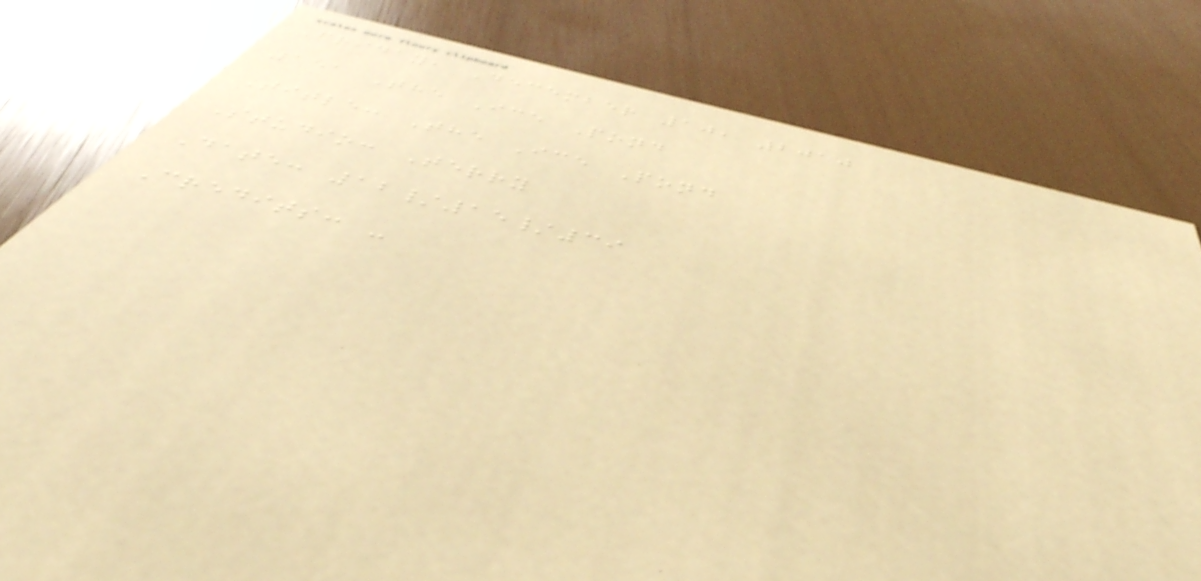Friday, December 10, 2010
151 The Ice Pond
Title: The Ice Pond
Studio: Terry
Date: 12/15/39
Credits: -
